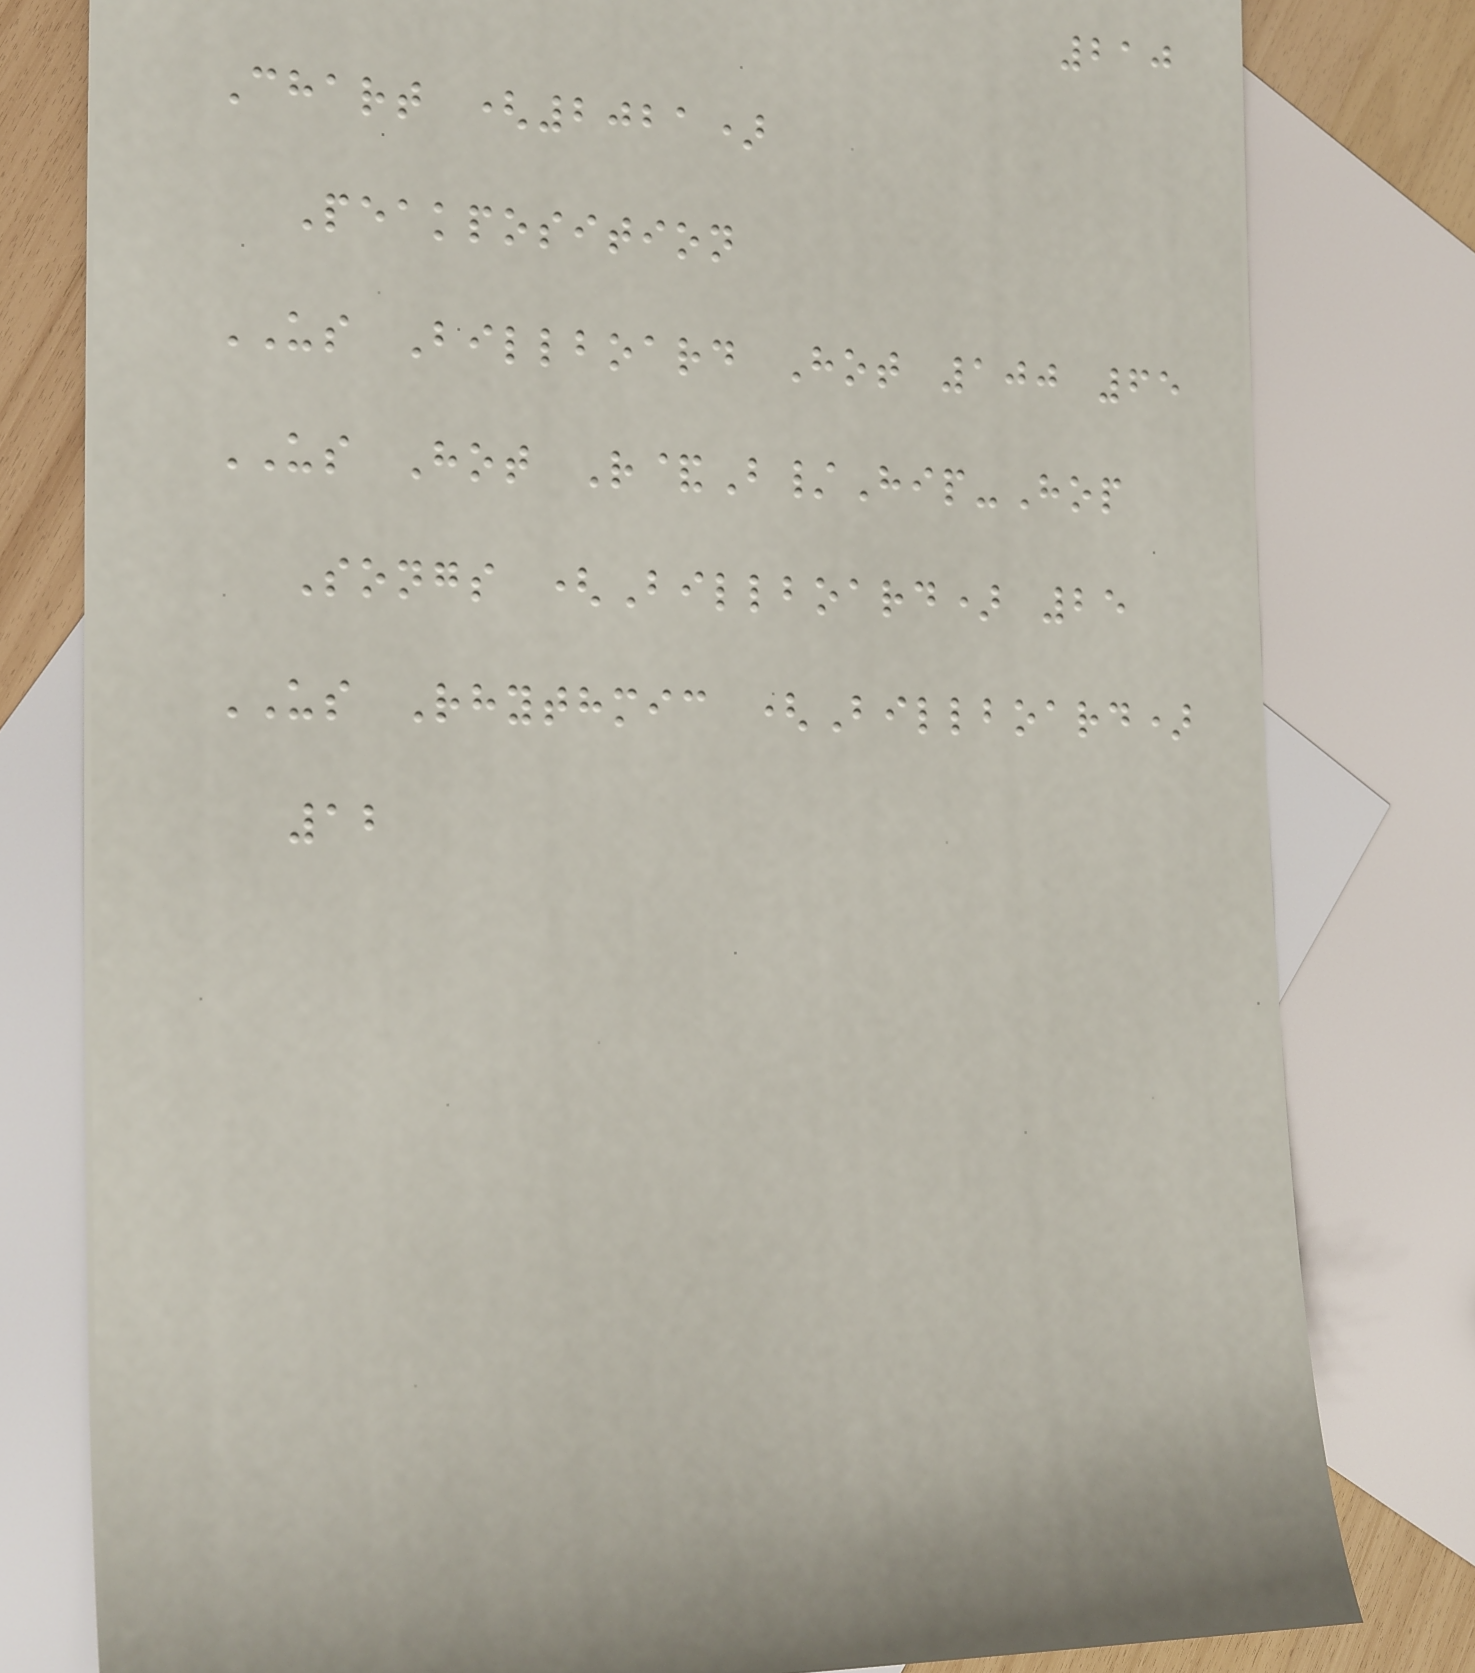210
Chart (2021)
Peakposition
US Billboard Hot 100 65
US Hot R&B/Hip-Hop
Songs (Billboard) 25
US Rhythmic (Billboard)
12
